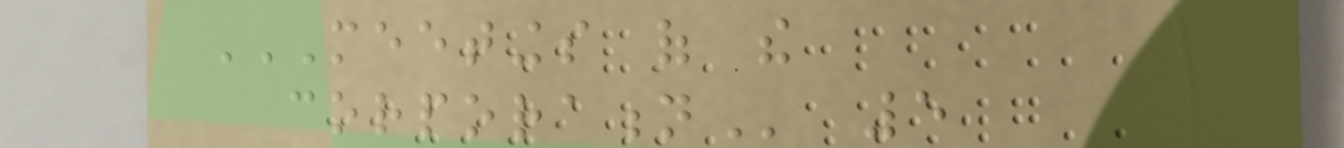MEETINGS OF THE
CORPORATION 5
